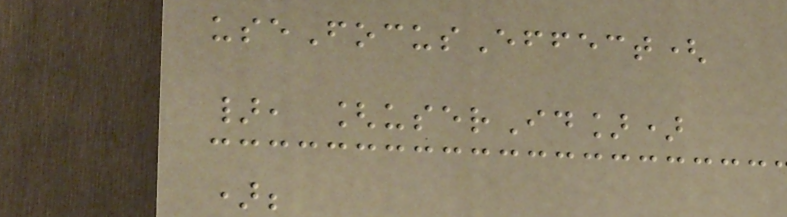useFocusEffect(
}, [userId])
);
